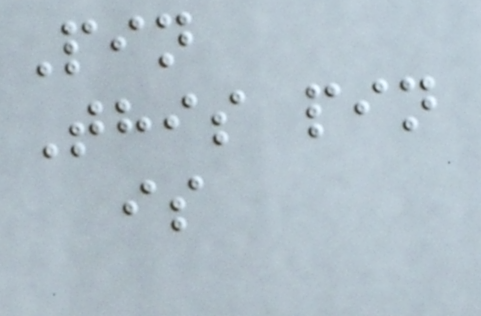Pin
This pin
is
